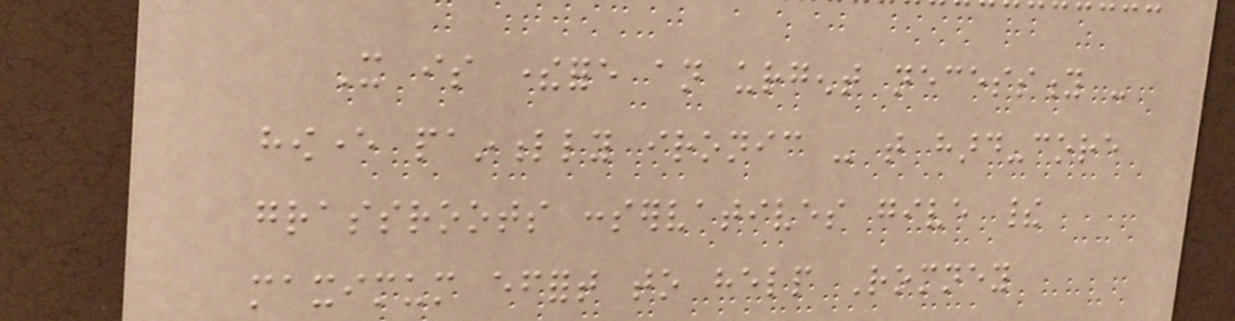It is therefore an urgent necessity -
however painfully ironic - that hard-core
grassroots conservatives give their
maximum effort to help Romney
